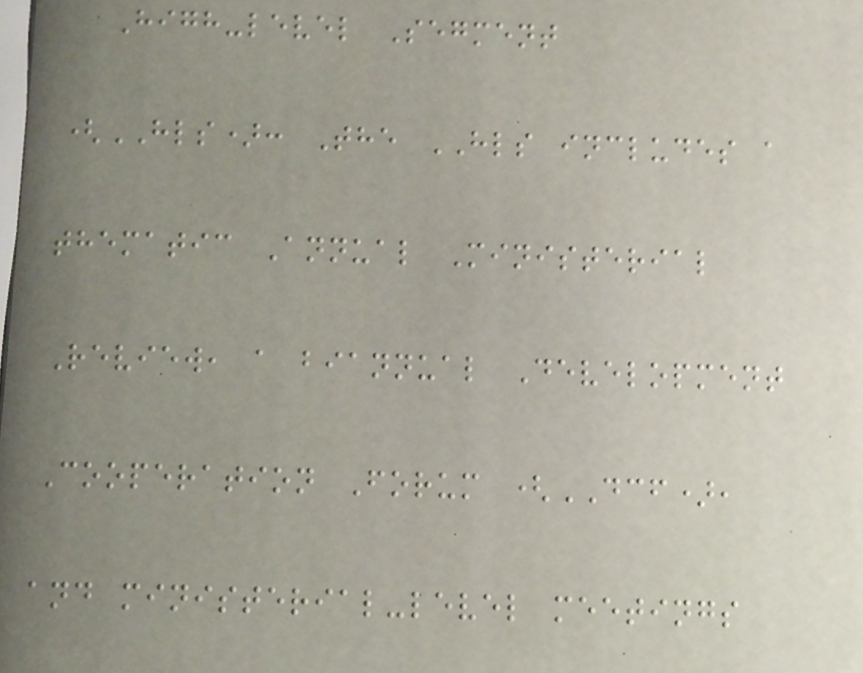High-level Segment
(HLS): The HLS includes a
thematic Annual Ministerial
Review, a biannual Development
Cooperation Forum (DCF),
and ministerial-level meetings
